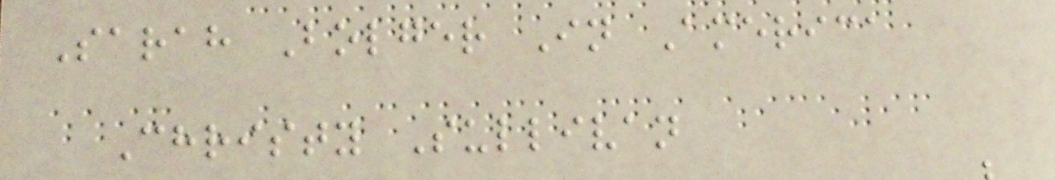Sarah Bolger In America
Christy Sullivan
